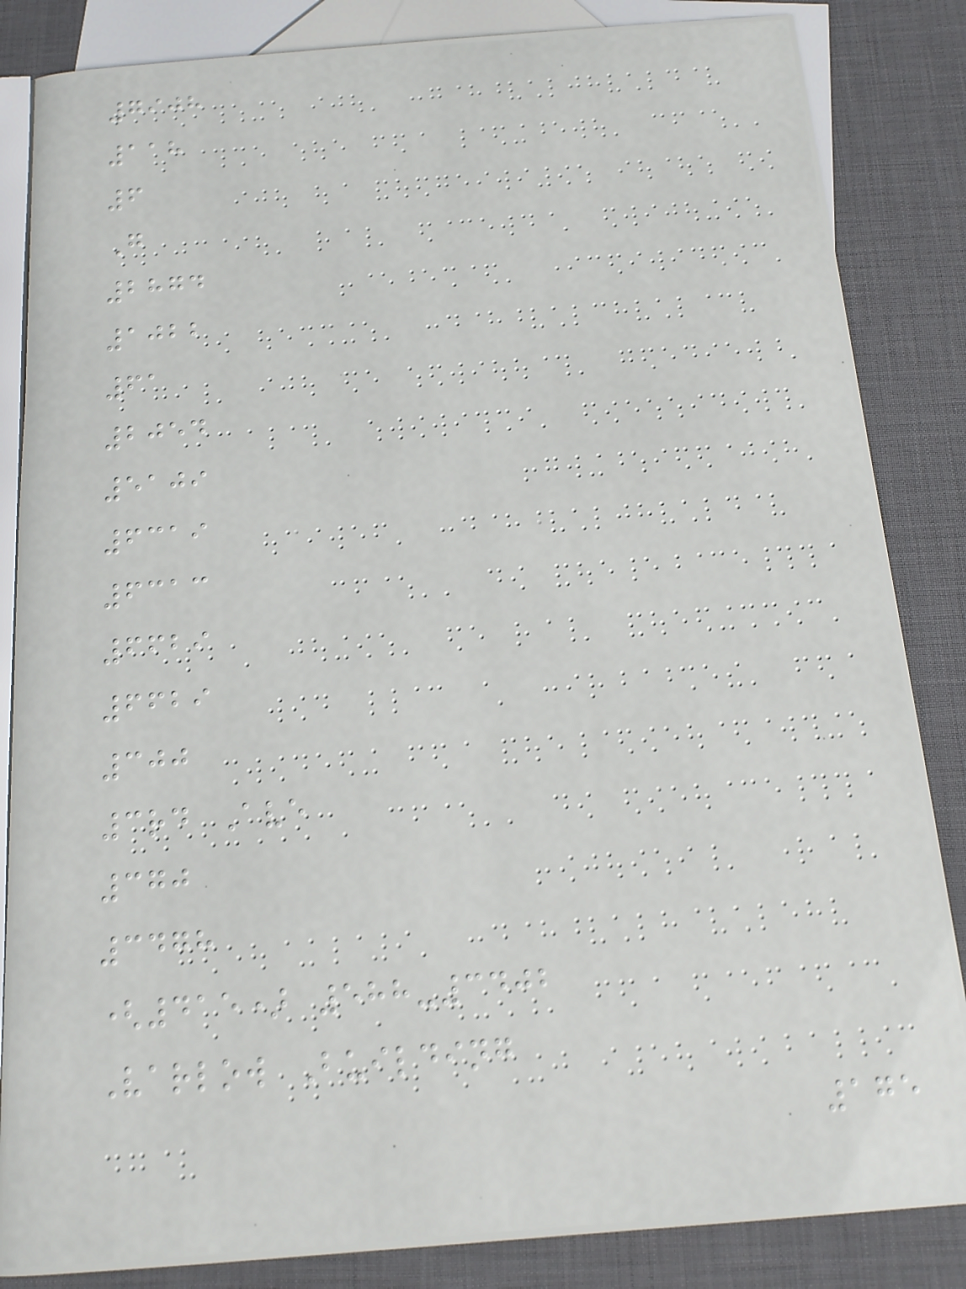7908
118
6
G
2874
1022
61
2054
5109
6319
6313
6629
6629
300
3rd Ave
370
3478
(415) 588-3402
Varlow Building
175
